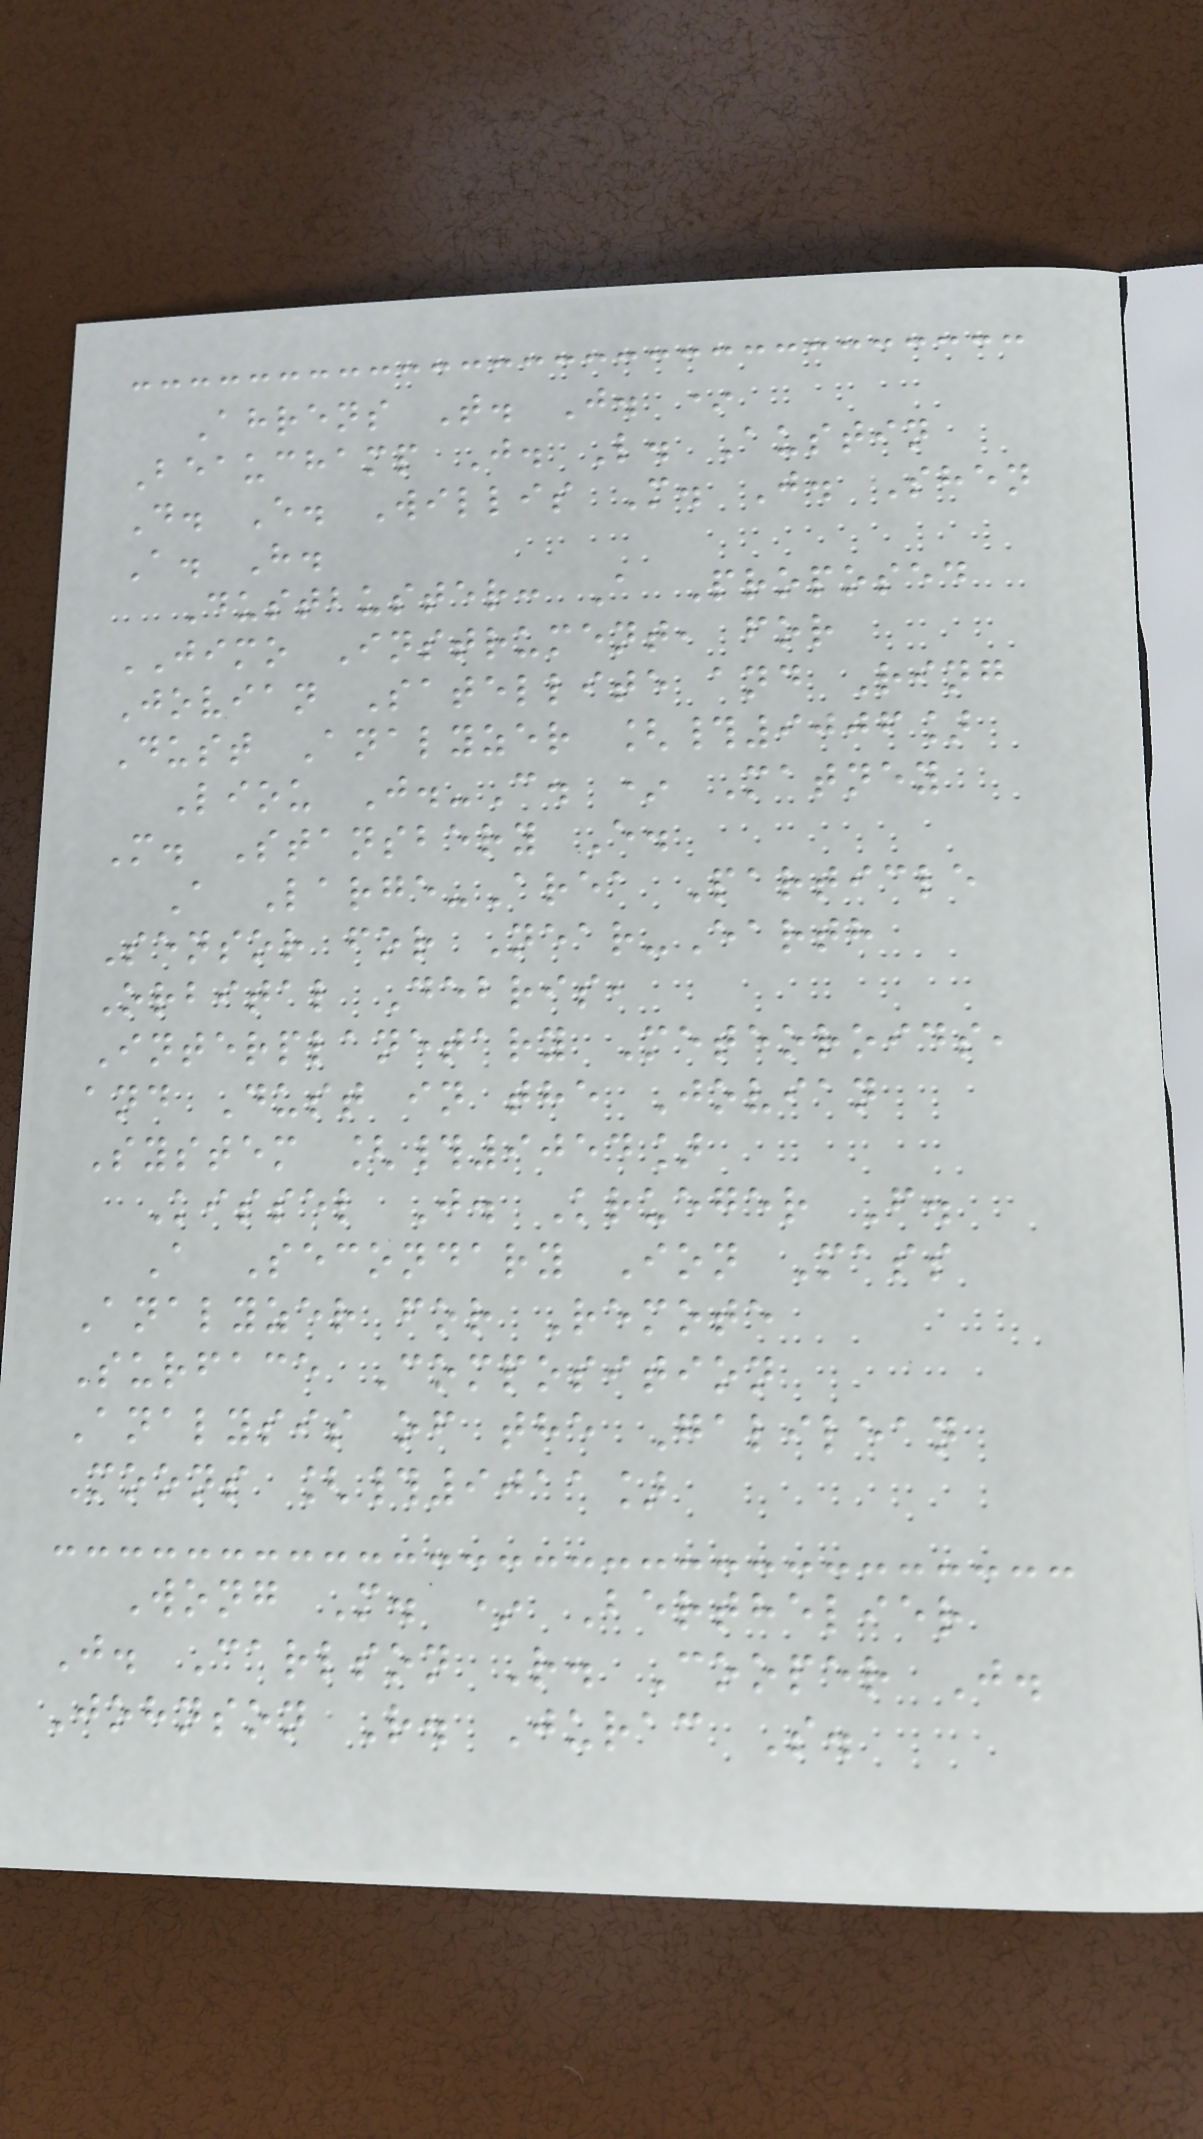Ahrens T. J. *
Beauchamp J. L. Austin
D. E. Willis M. J. Shen
A. H.
Dustbuster: A Proposed
JIMO Instrument, for
Jovian Satellite and Ring
Dust Analyzer [#9006]
Liou J.-C. * Matney
M. Stansbery E.
A Large-Area Particle
Sensor for Near-Earth
Orbital Debris,
Interplanetary Meteoroids,
and Dust in the Jovian
System [#9054]
Kissel J. Krueger F.
A Secondary Ion Mass
Analyzer for Remote
Surface Composition
Analysis of the Galilean
Moons [#9011]
Wong M. * Berthelier
J. Carlson R. Cooper J.
Johnson R. Jurac S.
